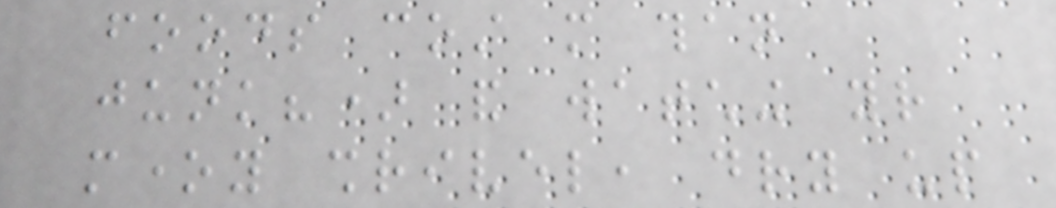foods cost more than
junk?) and watching your
money shrivel, dry up
